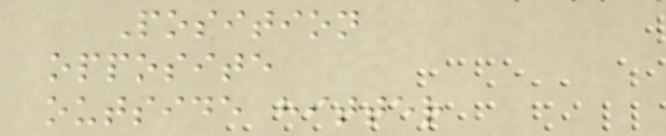Position
opposite
outside hitter
